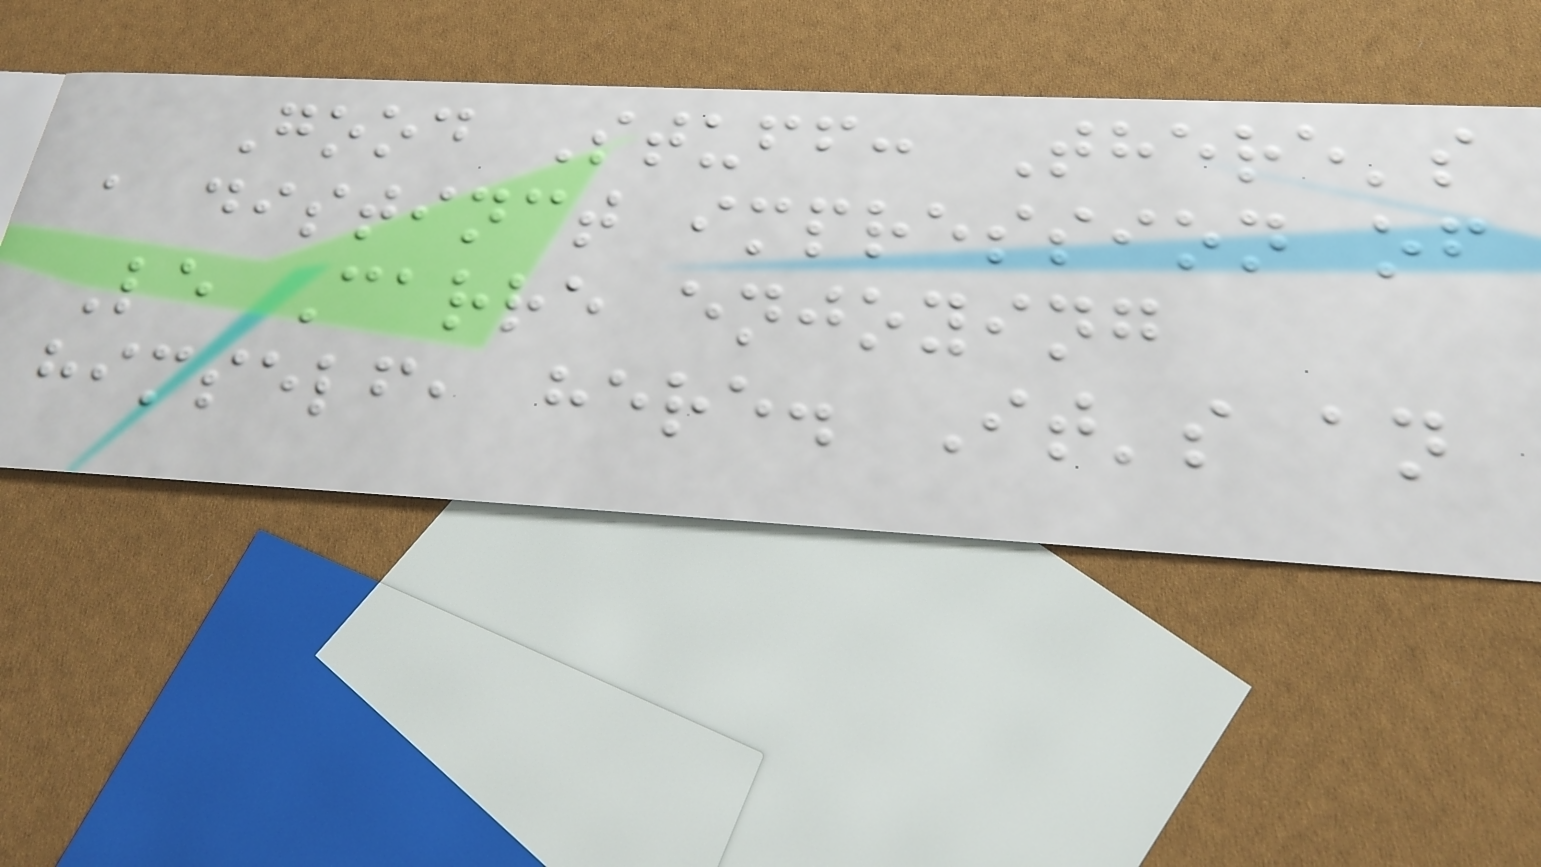Good Stuff: There's
a distinct impression of
Le Carre enjoying
himself, here. It's an
